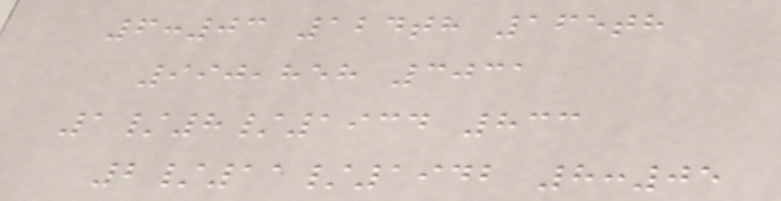6:03 124th 165th
990,858 3031
1/8/1934 833
2/11/1942 8:05
